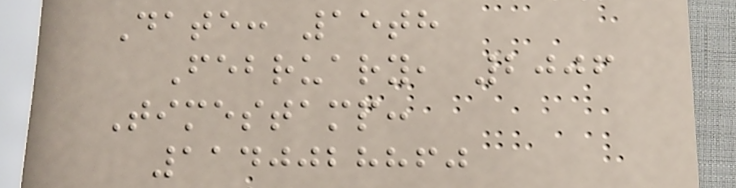Date: 15th
February, 2006
Timestamp:
1140028860
